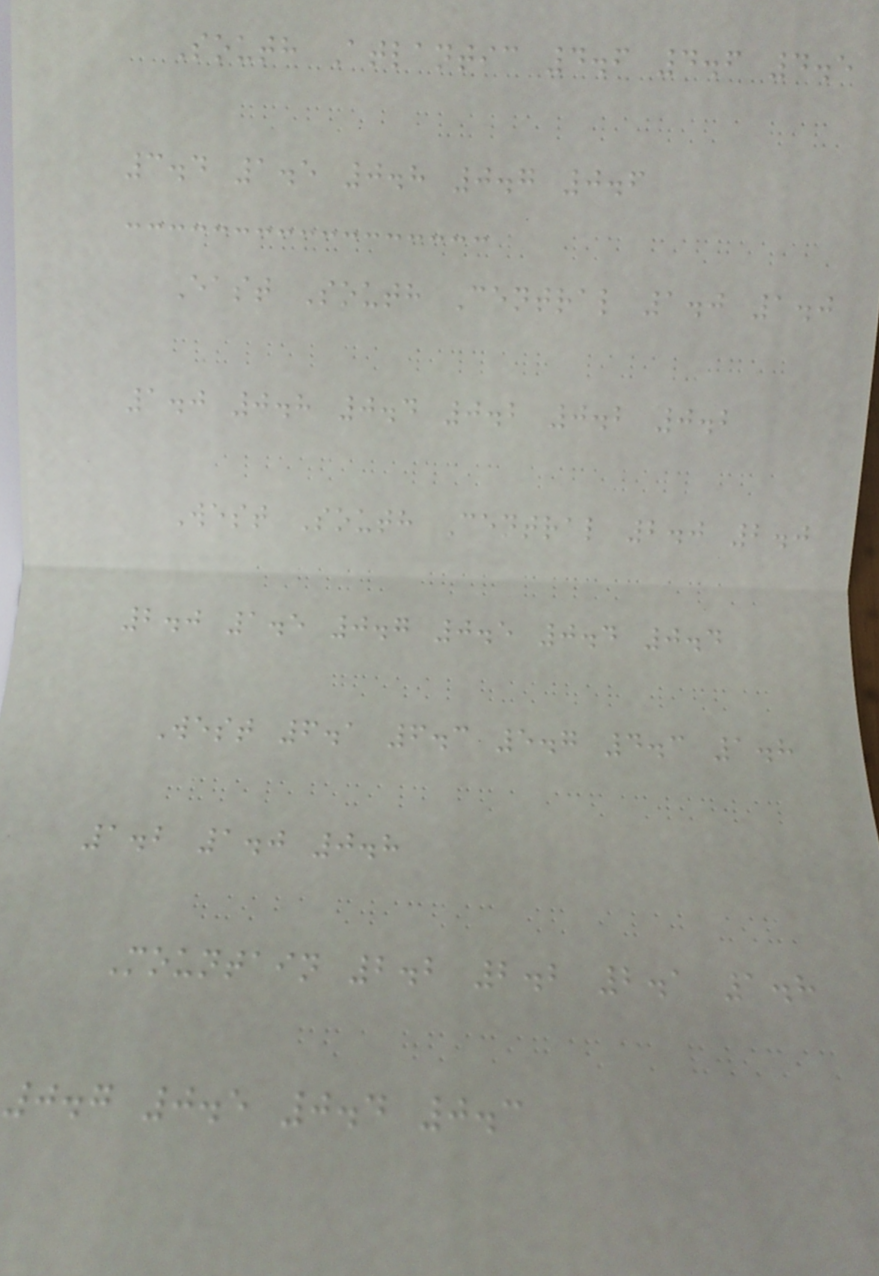South Atlantic 4.6 4.6 4.5
3.4 1.5 0.8 0.7 0.6
East South Central 1.0 1.0
1.0 0.8 0.4 0.2 0.2 0.2
West South Central 2.0 2.0
2.0 1.5 0.7 0.5 0.4 0.4
West 6.1 6.3 5.7 4.3 1.8
1.2 1.0 0.8
Mountain 2.2 2.2 2.1 1.8
0.7 0.5 0.4 0.3
